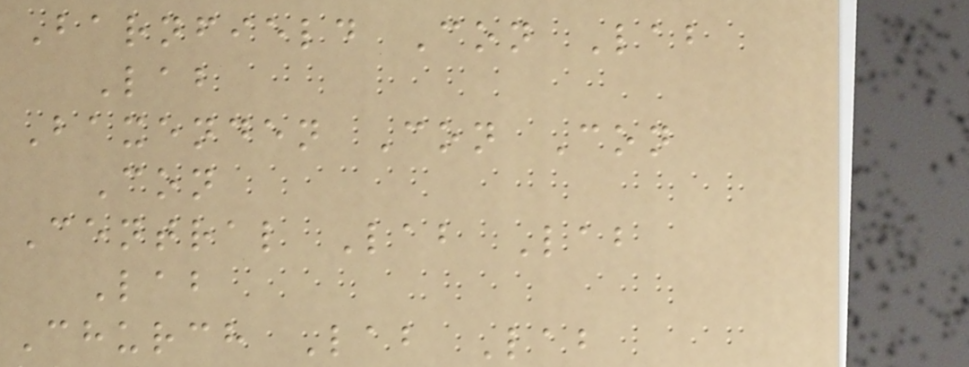Barnfield Con Lab
Lab
Baxenden Con Con
Con
Central Lab Lab
Lab
Church Lab Lab
